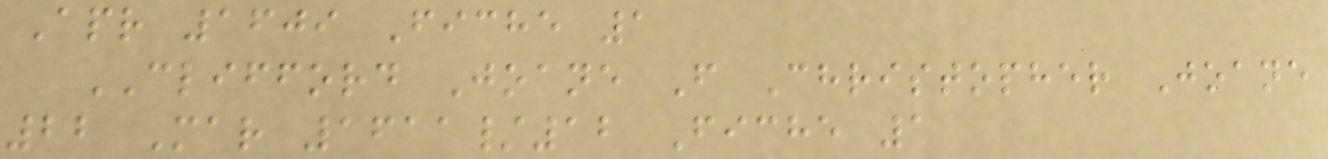Apr 1609 Fiche 1
CLIFFORD Joane F Christopher Joane
22 Mar 1611/12 Fiche 1
